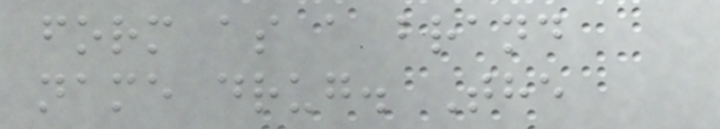form as a brand
name drug. The
